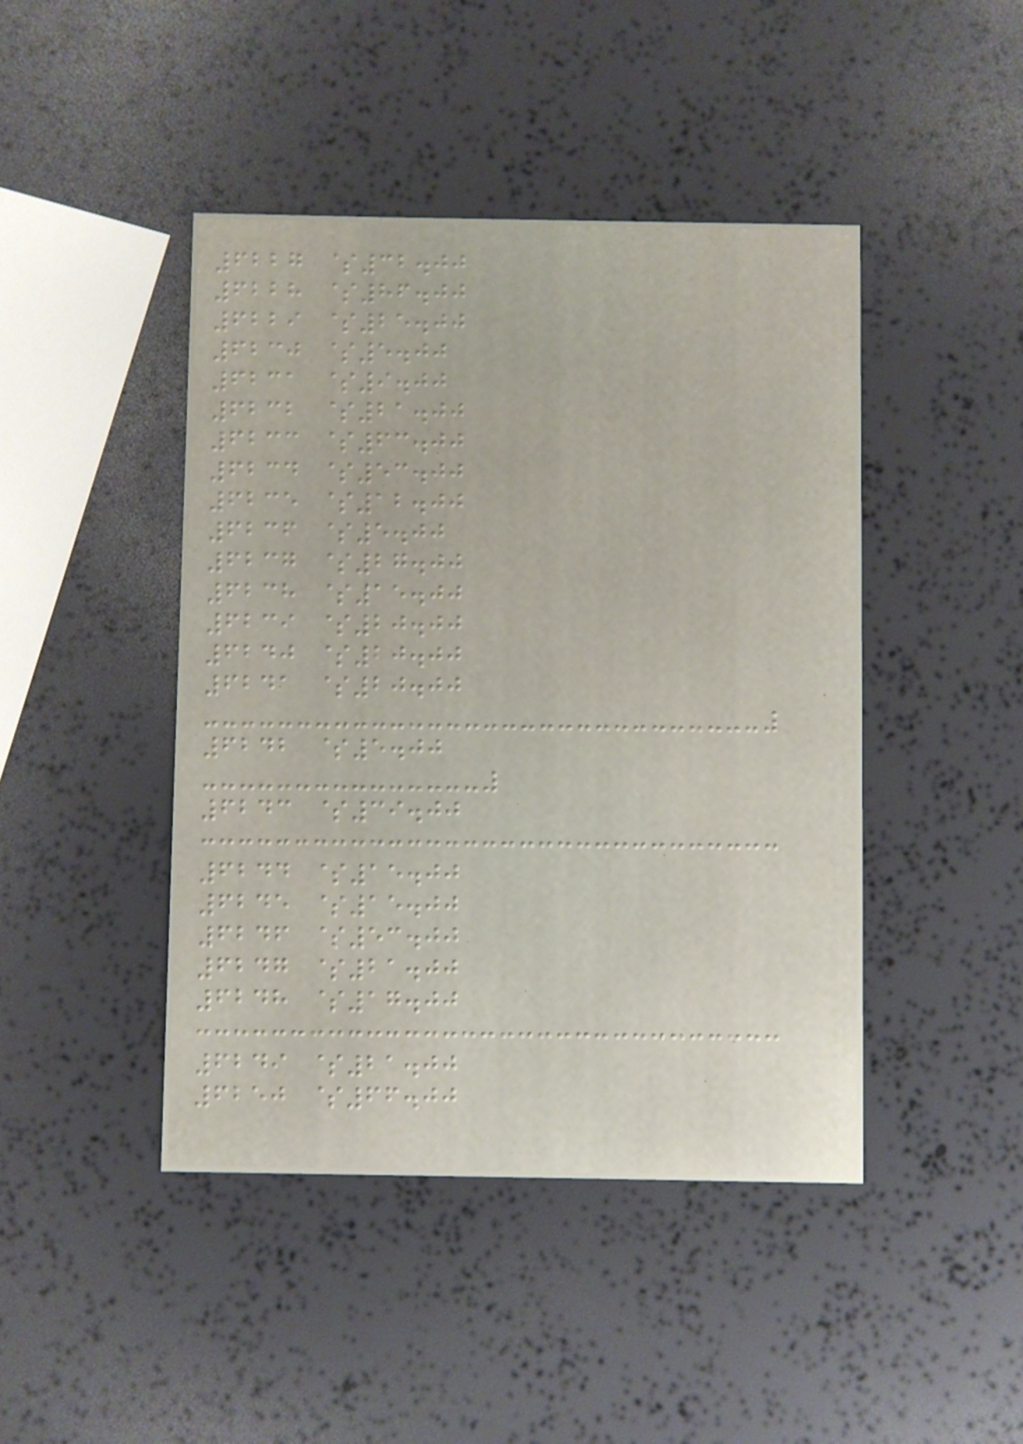6227 $32.00
6228 $86.00
6229 $25.00
6230 $5.00
6231 $9.00
6232 $21.00
6233 $63.00
6234 $53.00
6235 $12.00
6236 $5.00
6237 $27.00
6238 $15.00
6239 $20.00
6240 $20.00
6241 $20.00
6242 $5.00
6243 $39.00
6244 $15.00
6245 $15.00
6246 $53.00
6247 $21.00
6248 $17.00
6249 $21.00
6250 $66.00
